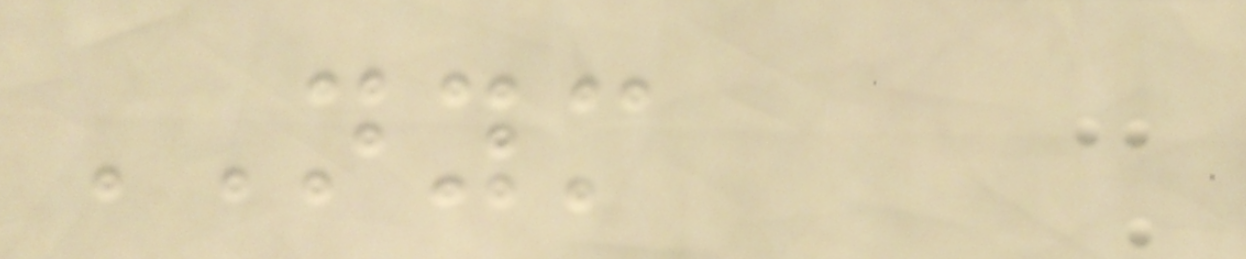NYM
